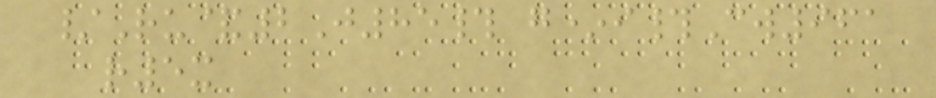/Ru&2J85# g*i#Cw961
r5x
